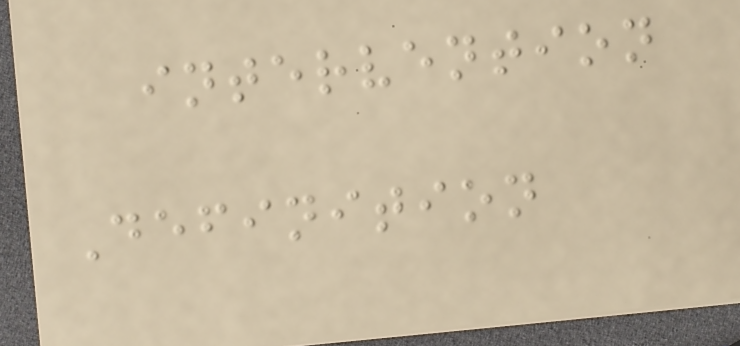intervention
Definition
